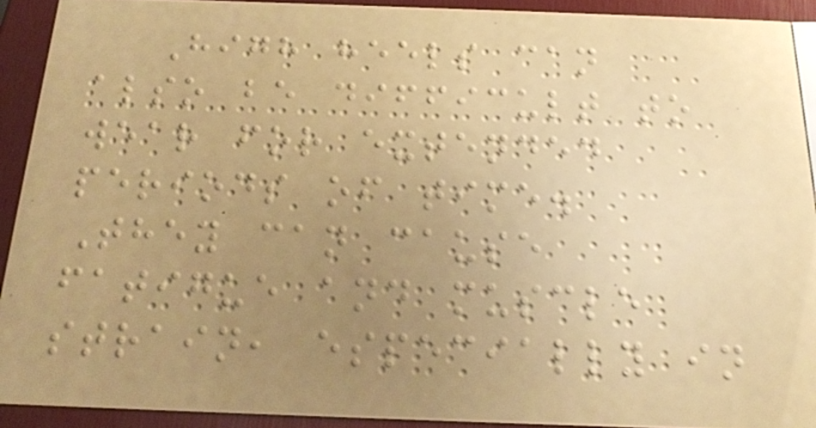High heels can
also be difficult to
wear for extended
periods of time.
They can cause
fatigue and muscle
strain, especially in
